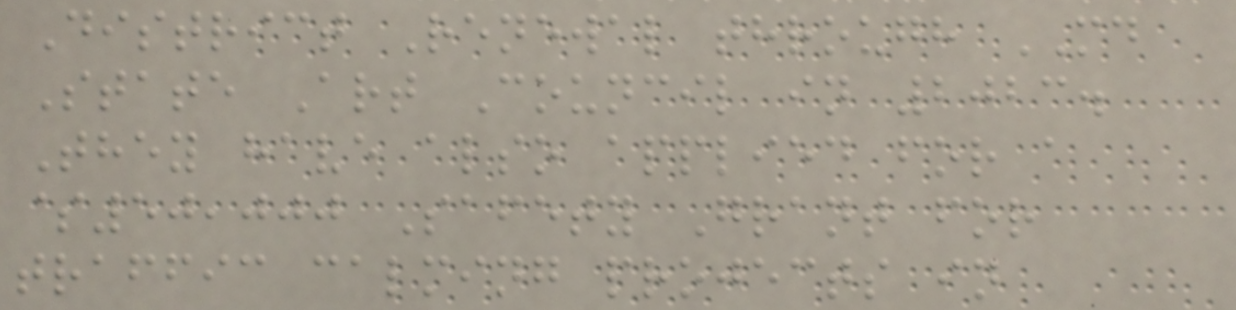District Renewal through MD
State Art Council in 2023.
They have also applied for a
$50,000 Safety Grant for
traffic calming projects in
